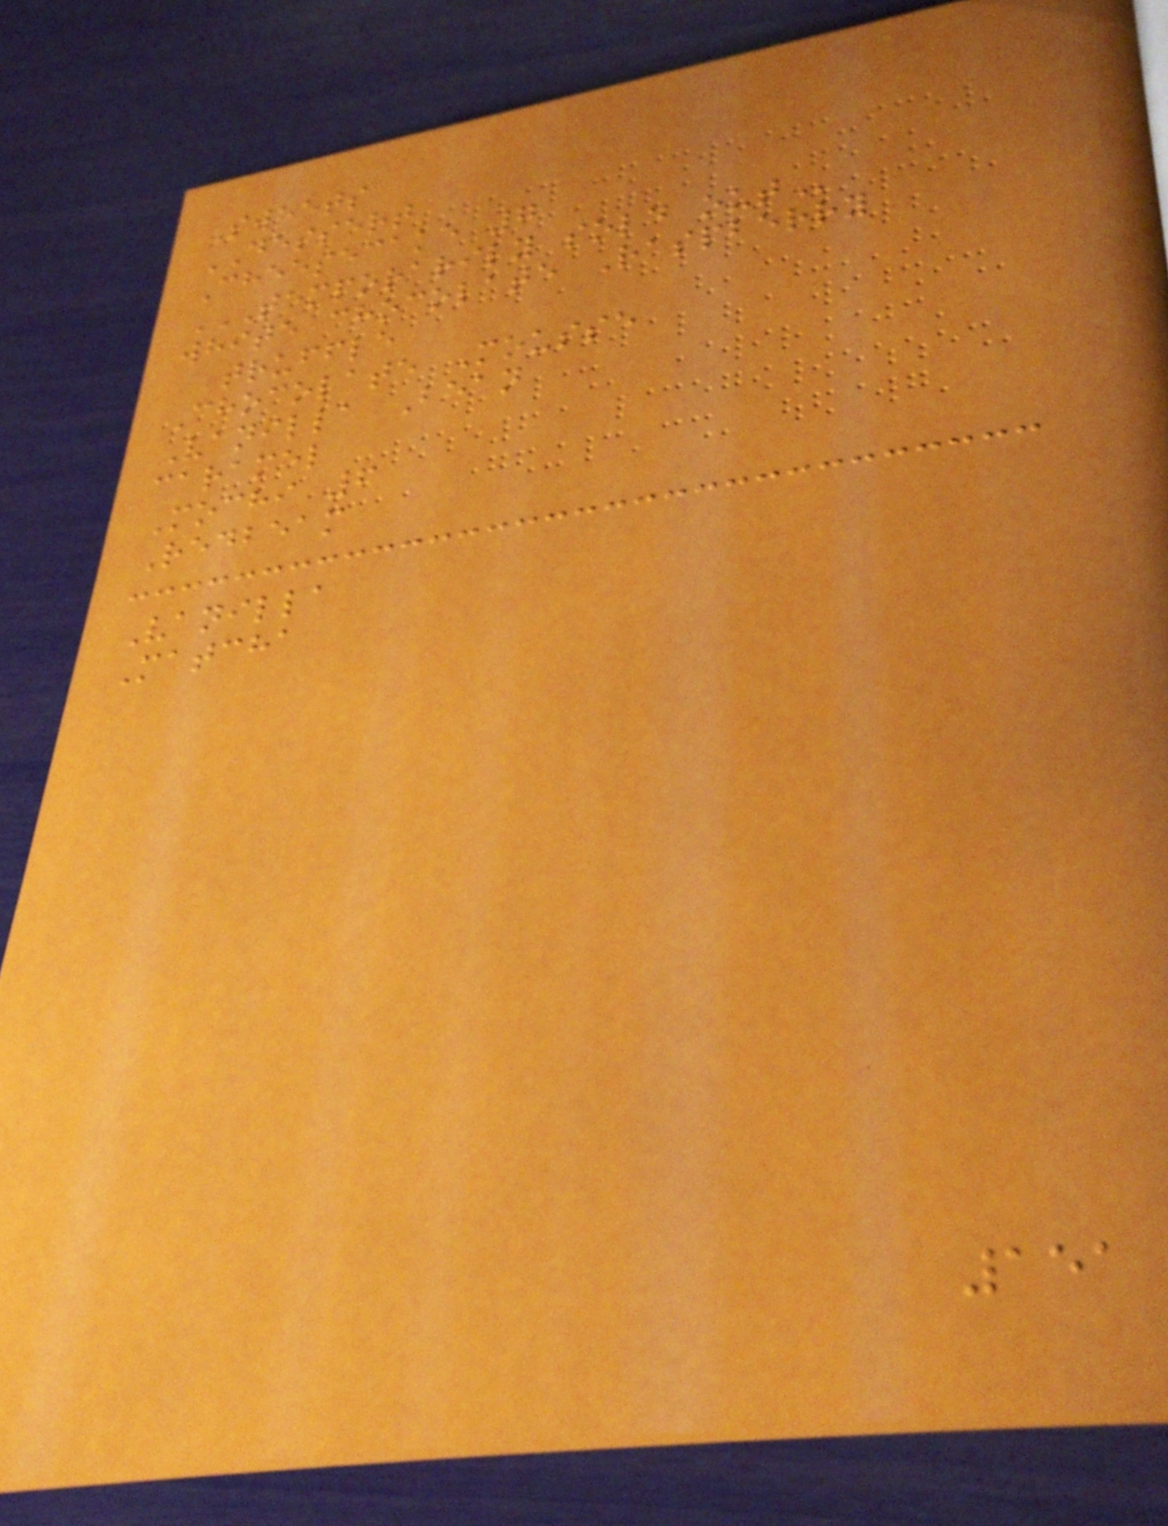Sweets
DESSERT
Cheesecake 7
TEMPORARILY SOLD OUT
white chocolate Raspberry
truffle
Chocolate Mousse
Vanilla Bean
caramel
Mochi 6
Redbeam
Vanilla
Matcha
151
